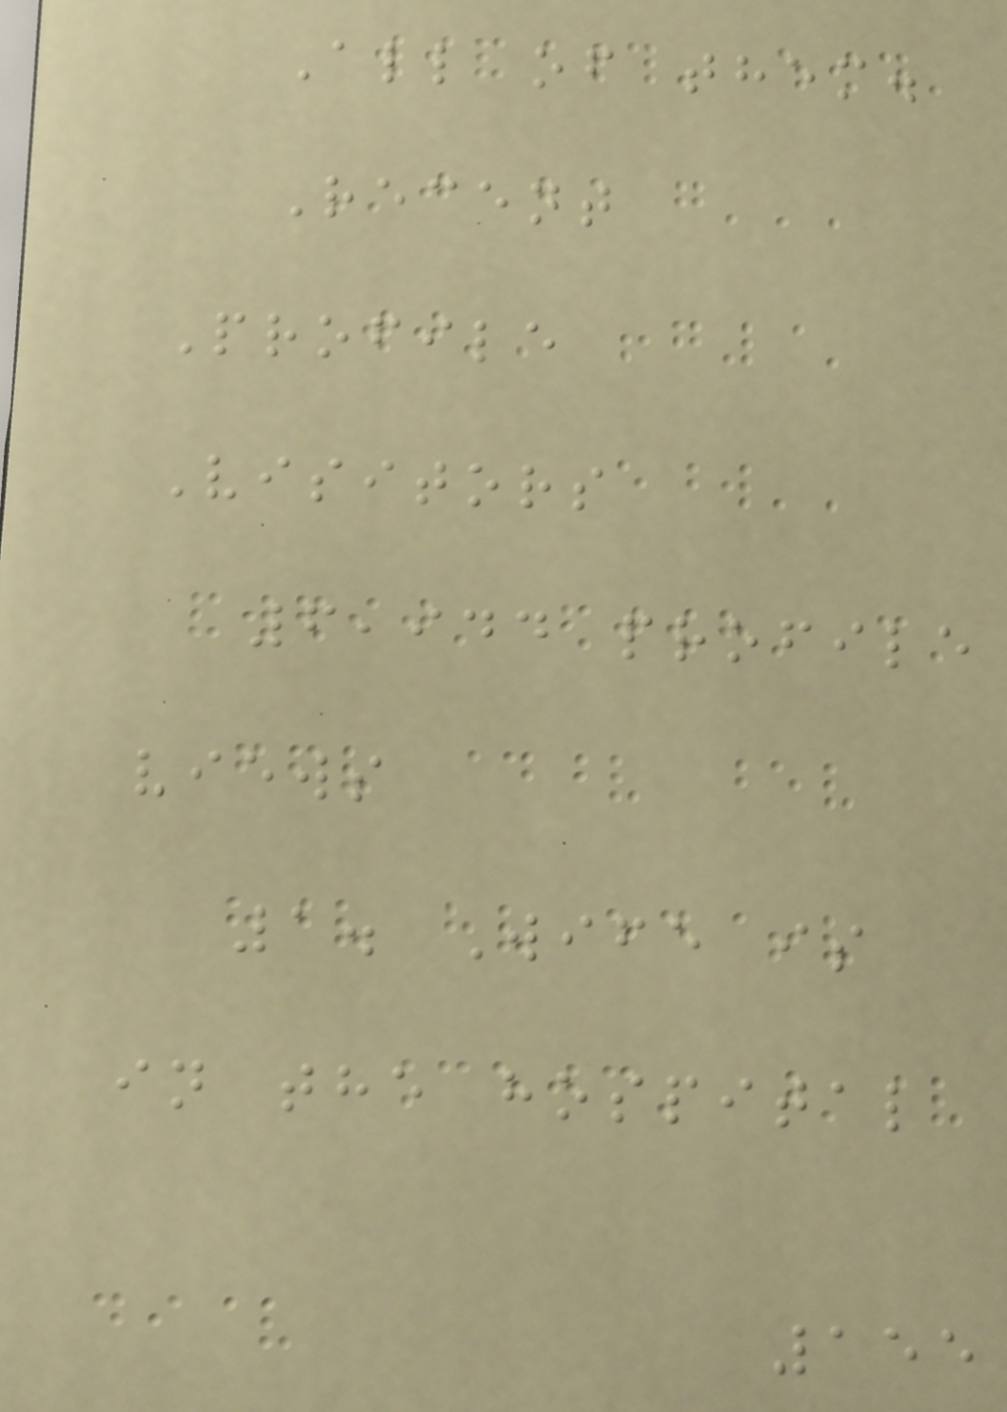All of them.
Recent
Profile
Visitors
6,944 profile
views
1. Wife is
in the hospital
155
